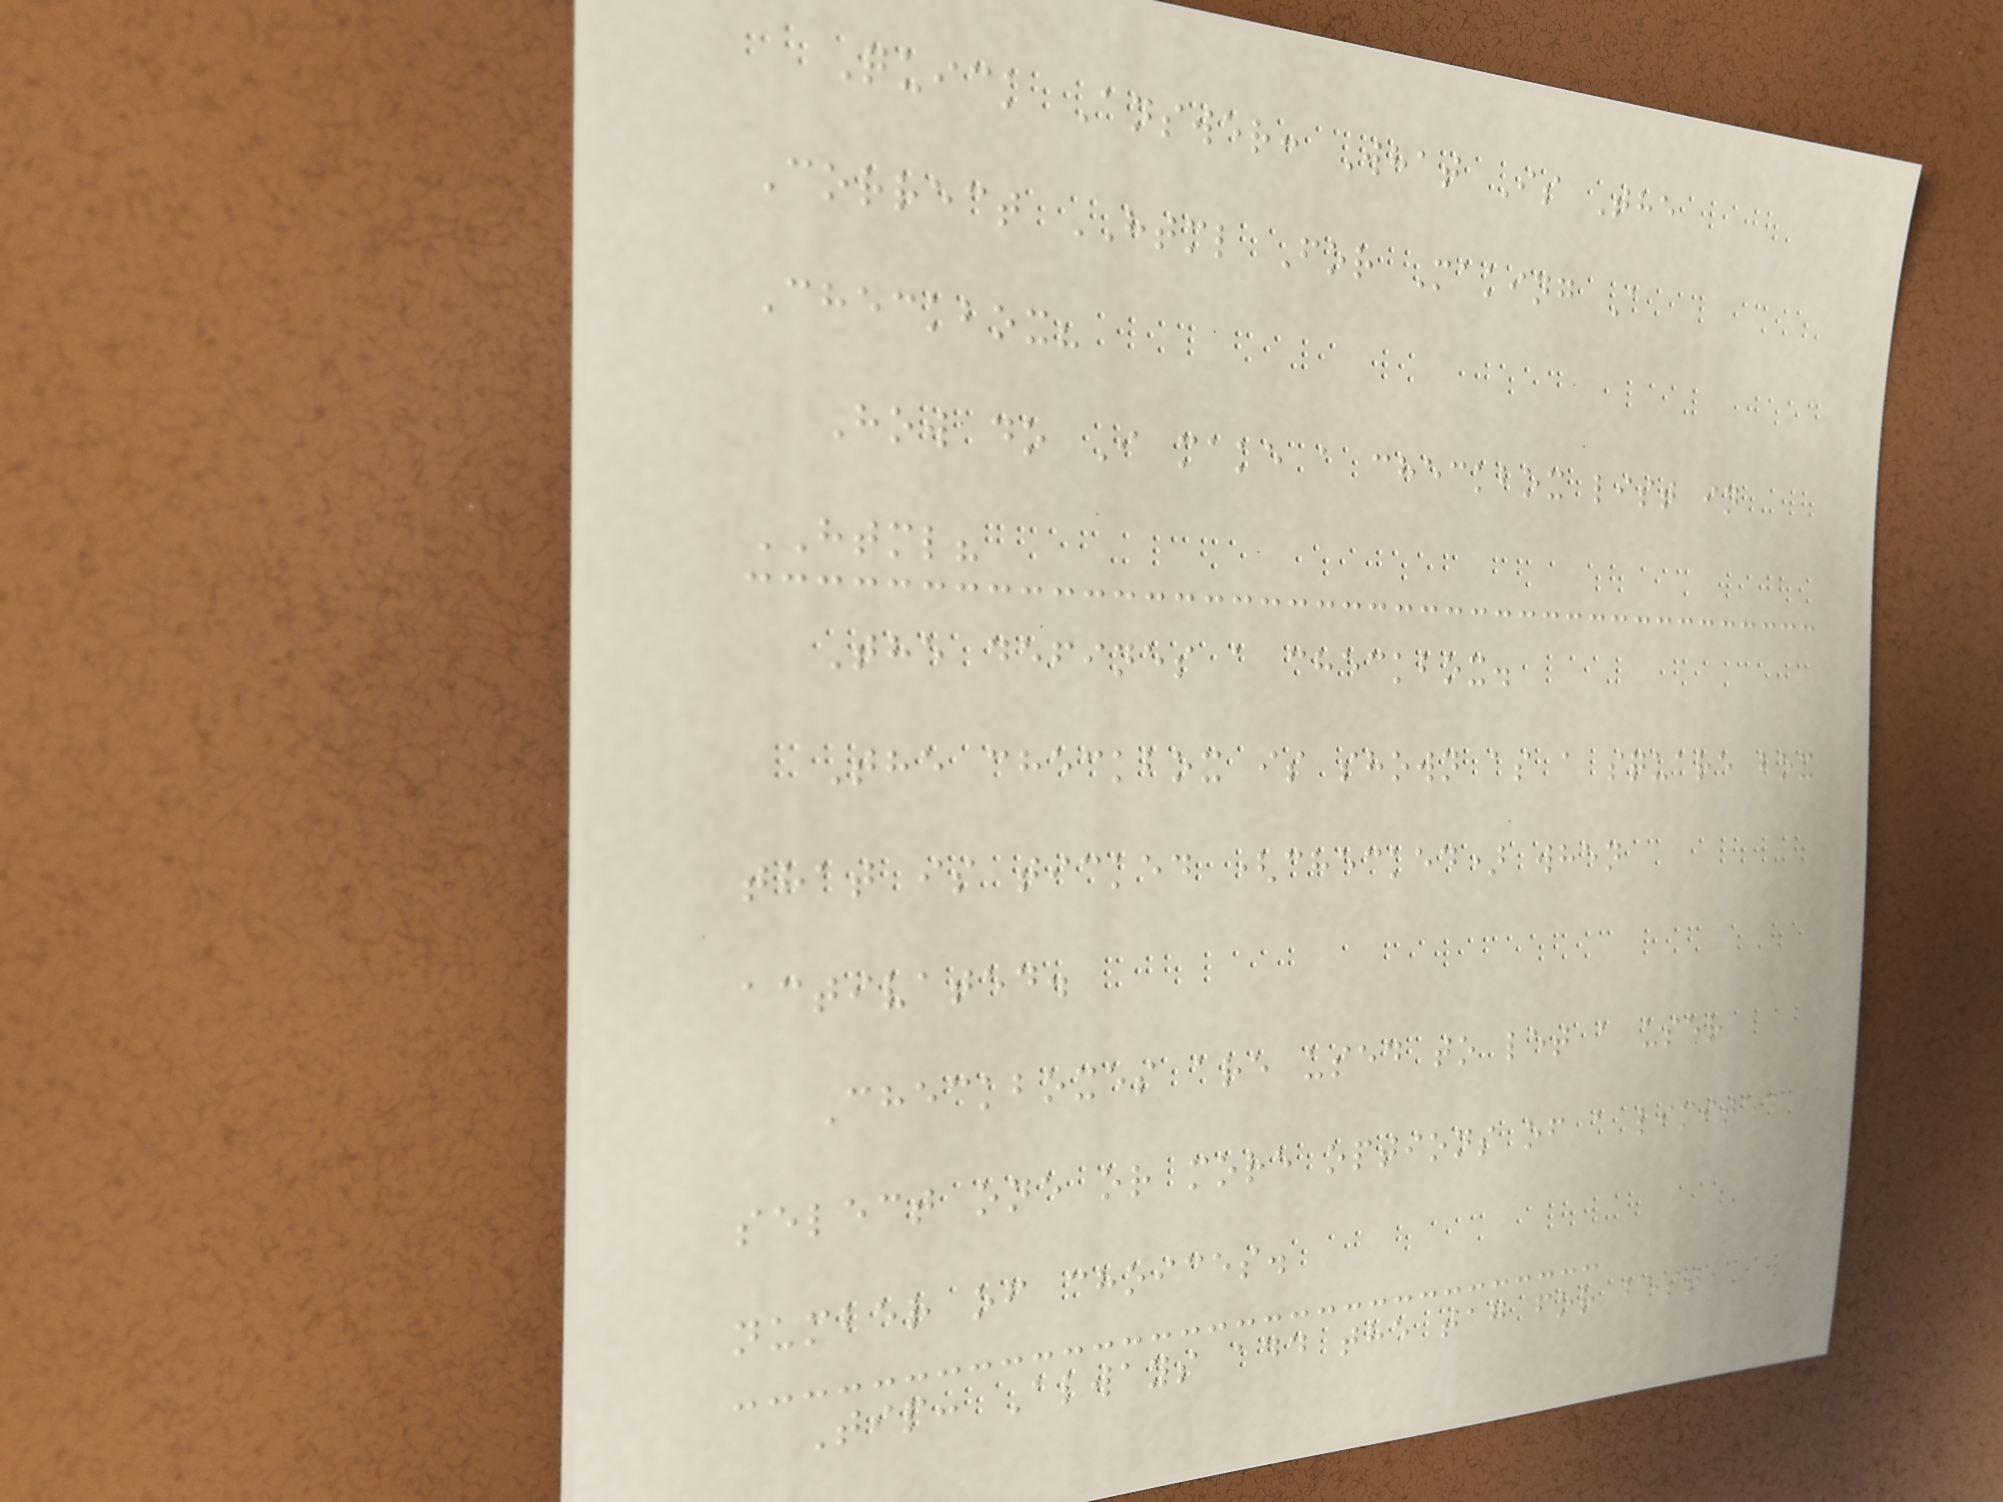Quick Answer: What Is The
Correct HTML For Making A
Checkbox?
How do I make a checkbox list in
HTML?
The defines a checkbox.
The checkbox is shown as a square box
that is ticked (checked) when
activated.
Checkboxes are used to let a user
select one or more options of a limited
number of choices.
Tip: Always add the tag for best
